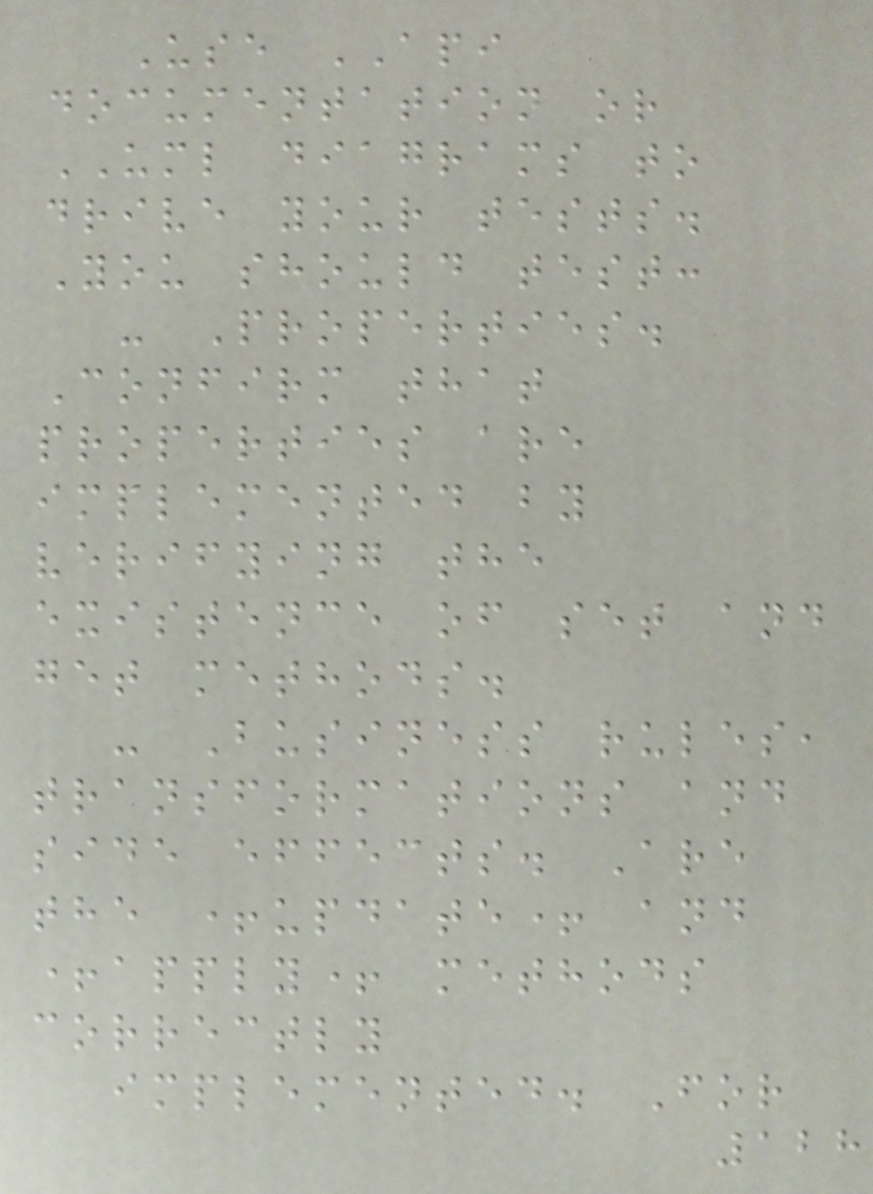Use API
documentation or
UML diagrams to
drive your tests.
You should test:
- Properties.
Confirm that
properties are
implemented by
verifying the
existence of set and
get methods.
- Business rules,
transformations and
side effects. Are
the +update+ and
+apply+ methods
correctly
implemented. For
128
